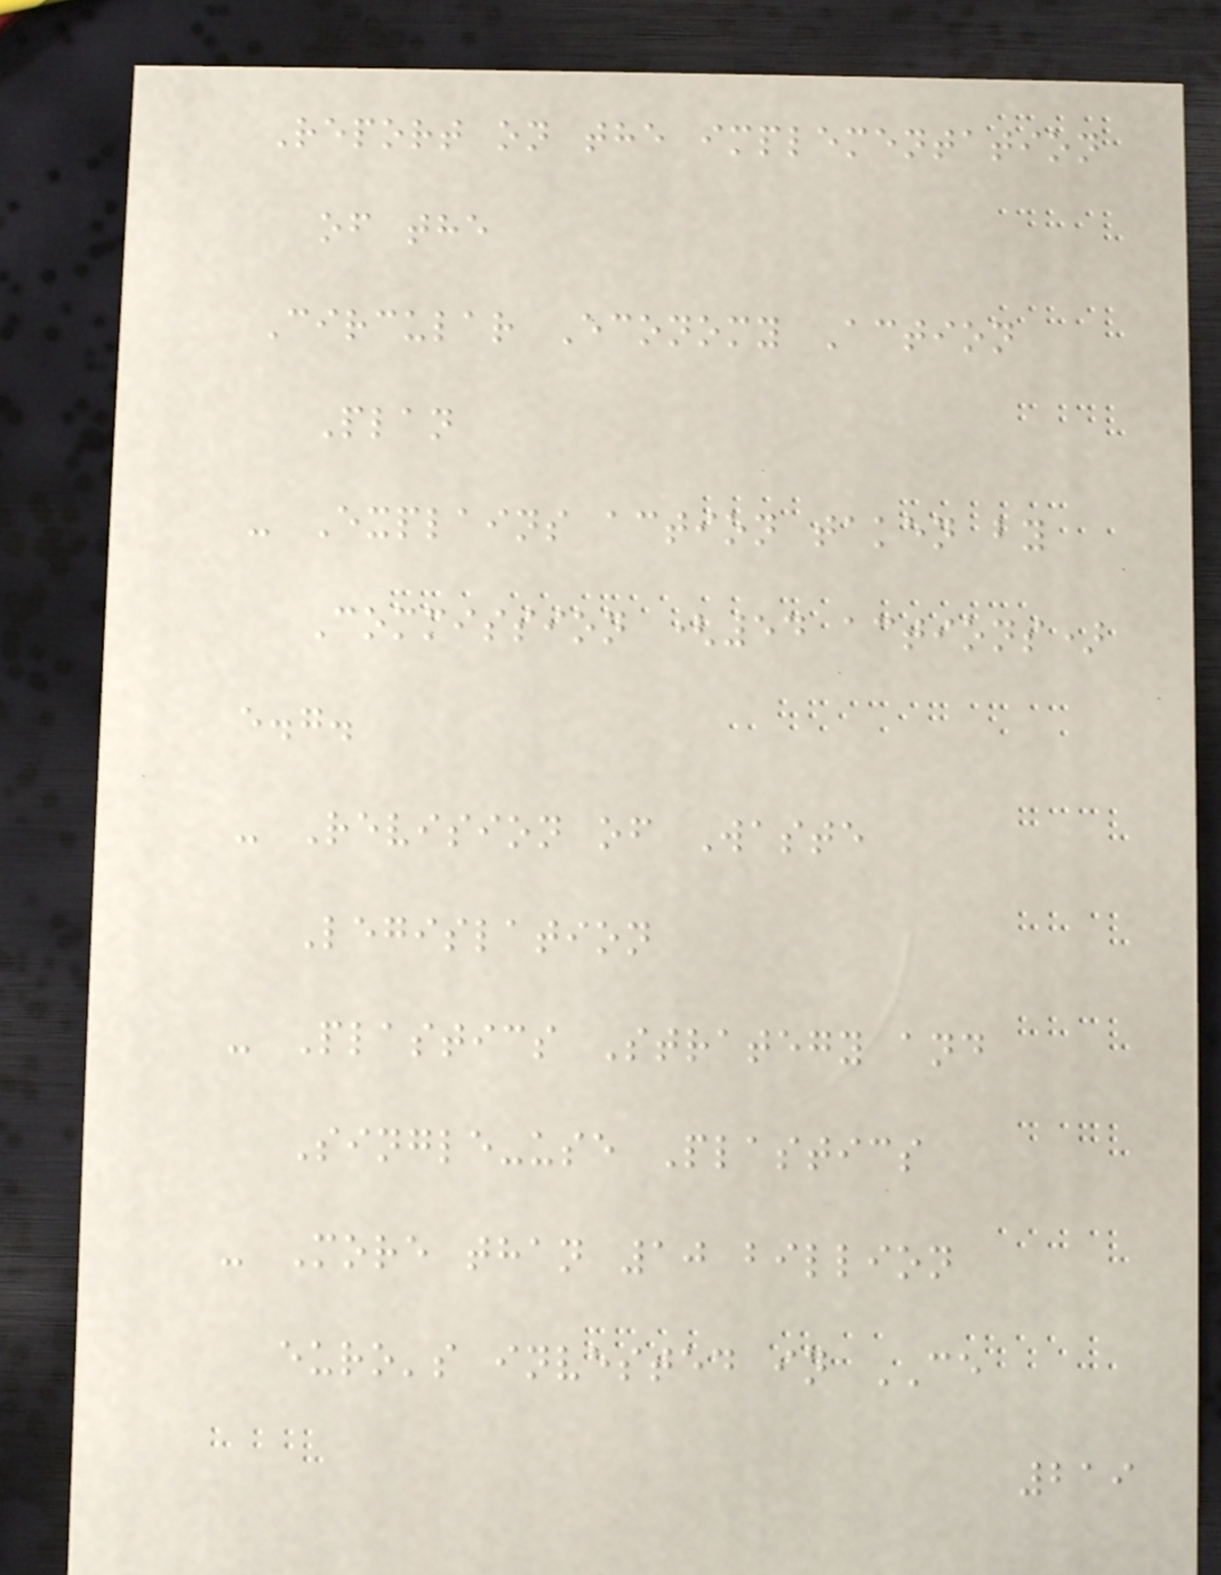Report on the implementation
of the
Circular Economy Action
Plan
- Explains action taken by
Commission (54 actions)
e.g.
- Revision of Waste
Legislation
- Plastics Strategy and
Single-use Plastics
- More than 10 billion
euro's invested in CE
219
